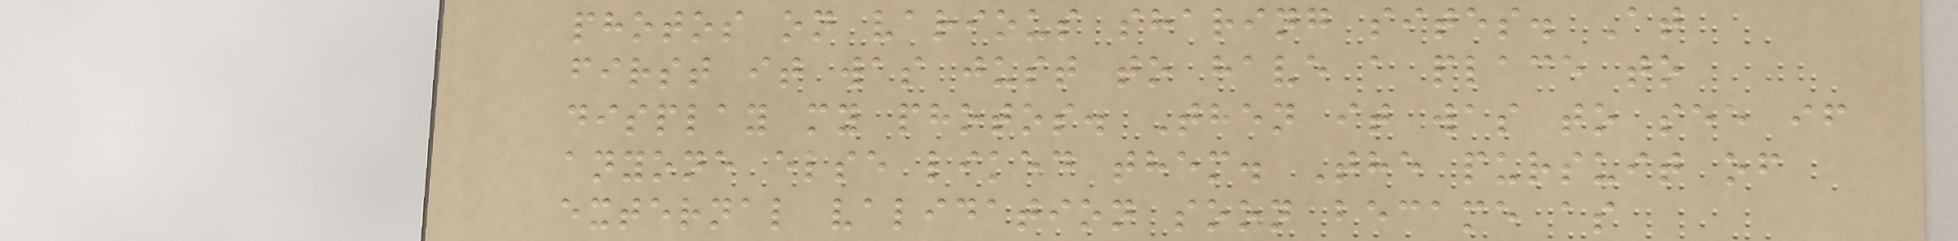photos on various sharing sites. At
first it was just to have a place to
display my photos. Then it was to see if
anyone else liked them. The pursuit of
external validation soon became as
